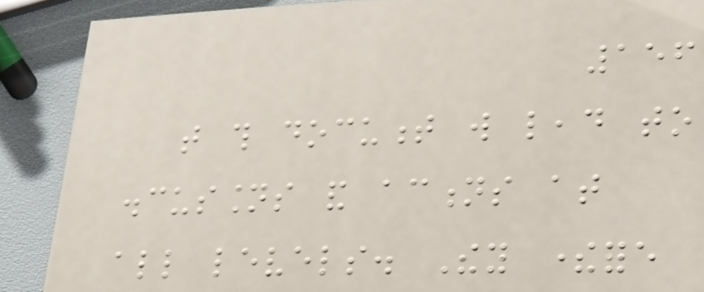156
that this document will lead to
discussions and actions at
all levels. They therefore
